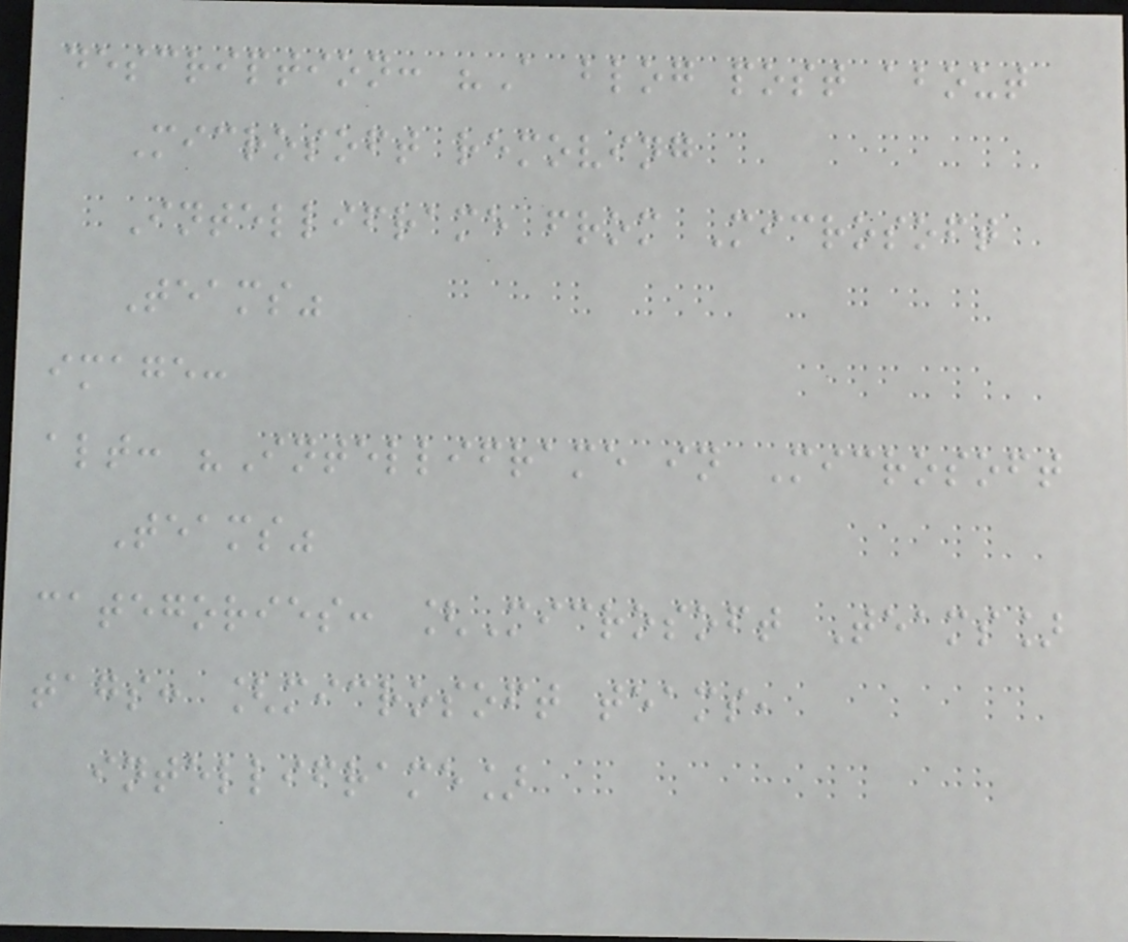description: "A blog post about
Microsoft removing
Intelliframe from Microsoft
Teams"
image:
alt: "Intelliframe in Microsoft
Teams"
categories: [Microsoft Teams]
tags: [microsoft teams,
intelliframe]
